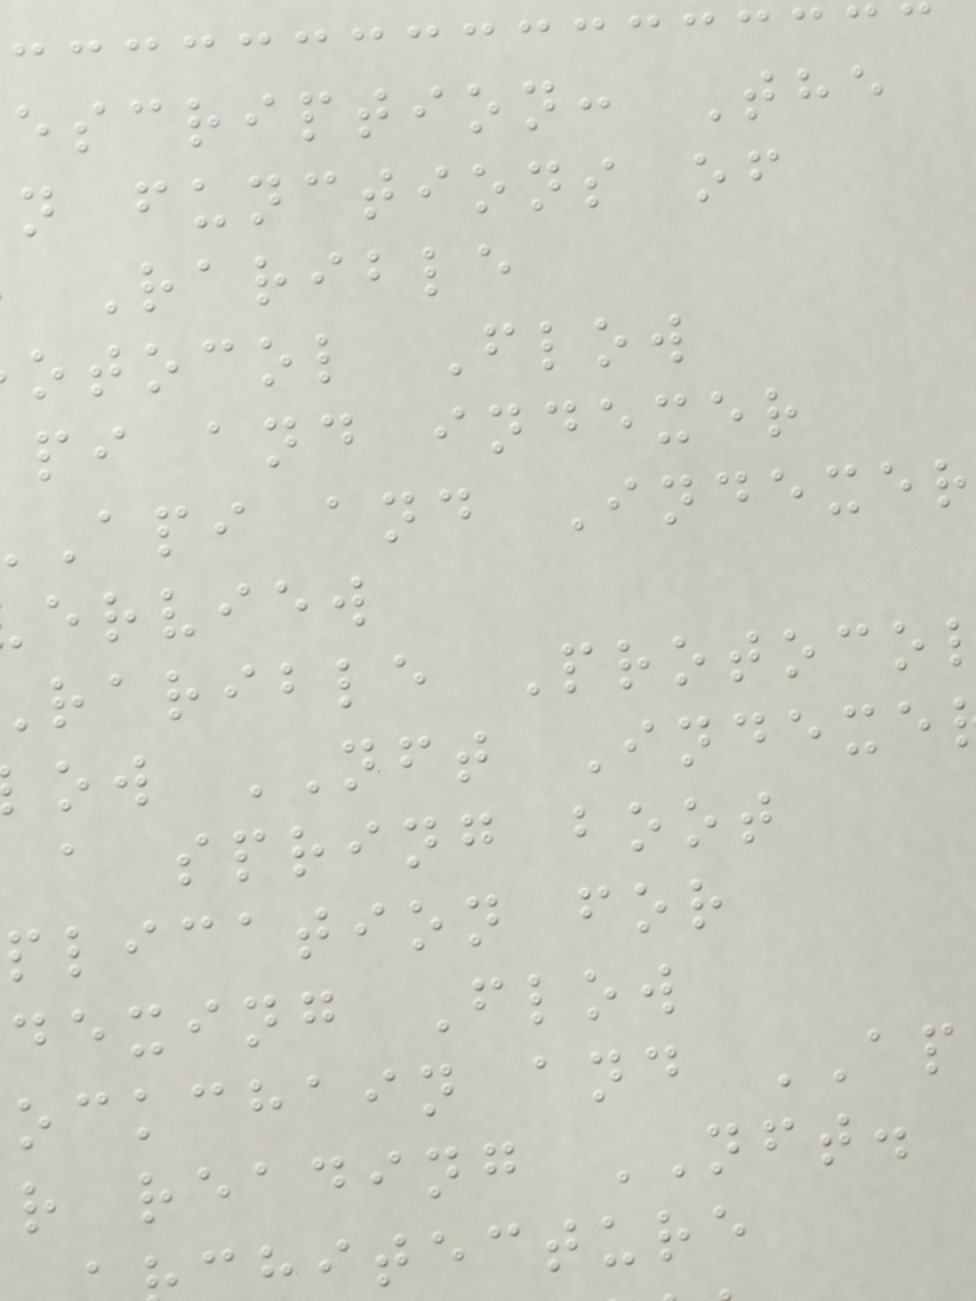escription: The
n functions of
Rarible
otocol Flow
pi and indexer
api and Indexer
erview
rarible Protoco
ow NFT Indexe
a spring boot
plication for
dexing Flow
ockchain and AP
r reading NFT.
hitecture
